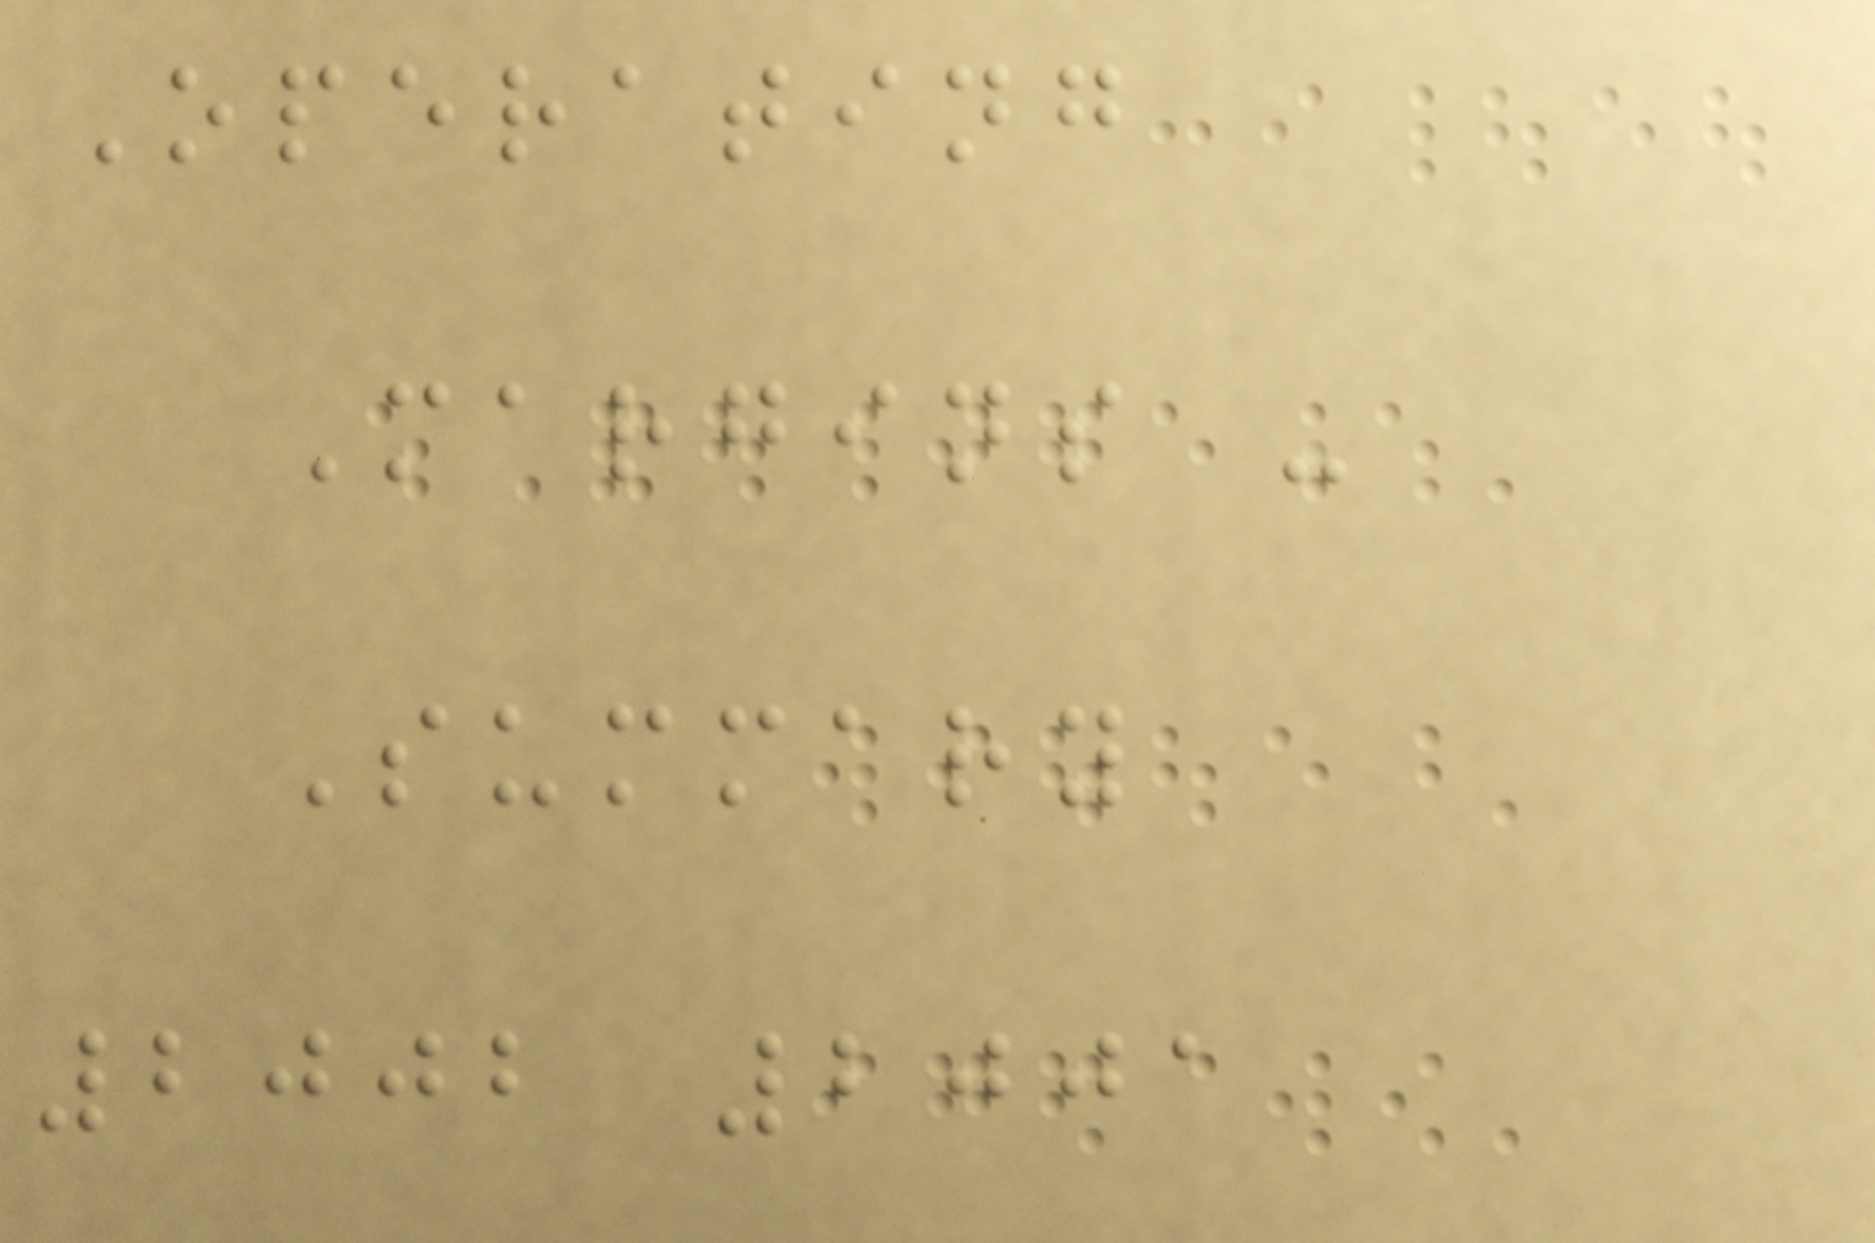Operating
Margins -
Summary
2002 2001
